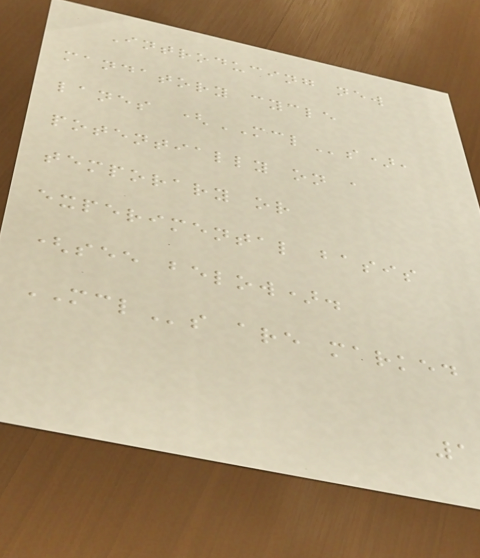Introducing new
mandatory cycle
lanes (MCLs),
potentially on a
temporary or
experimental basis
(see below).
MCLs are marked
1
